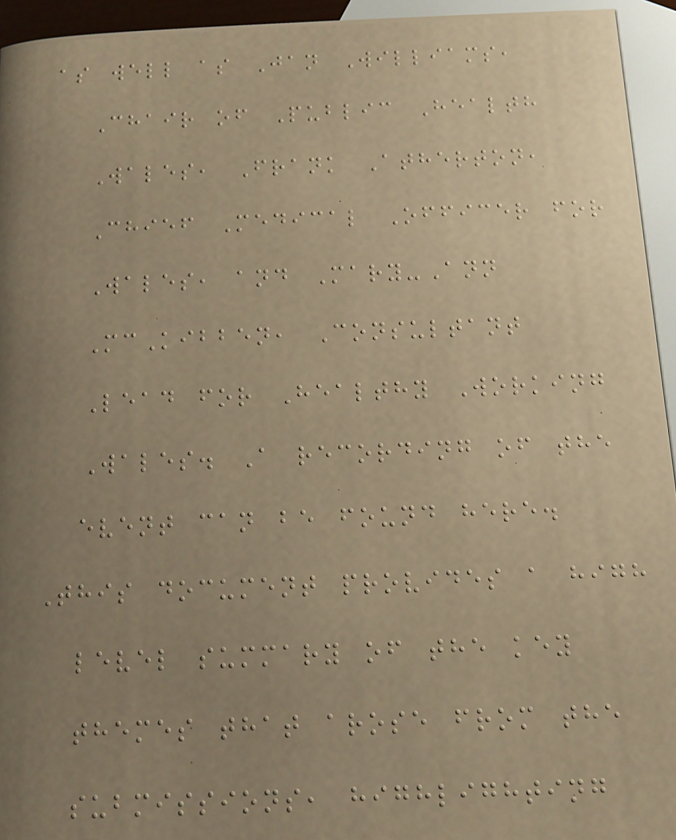as well as Jan Williams,
Chair of Public Health
Wales, Frank Atherton,
Chief Medical Officer for
Wales, and Mary-Ann
McKibben, Consultant
Lead for Healthy Working
Wales. A recording of the
event can be found here.
This document provides a high
level summary of the key
themes that arose from the
submissions, highlighting
